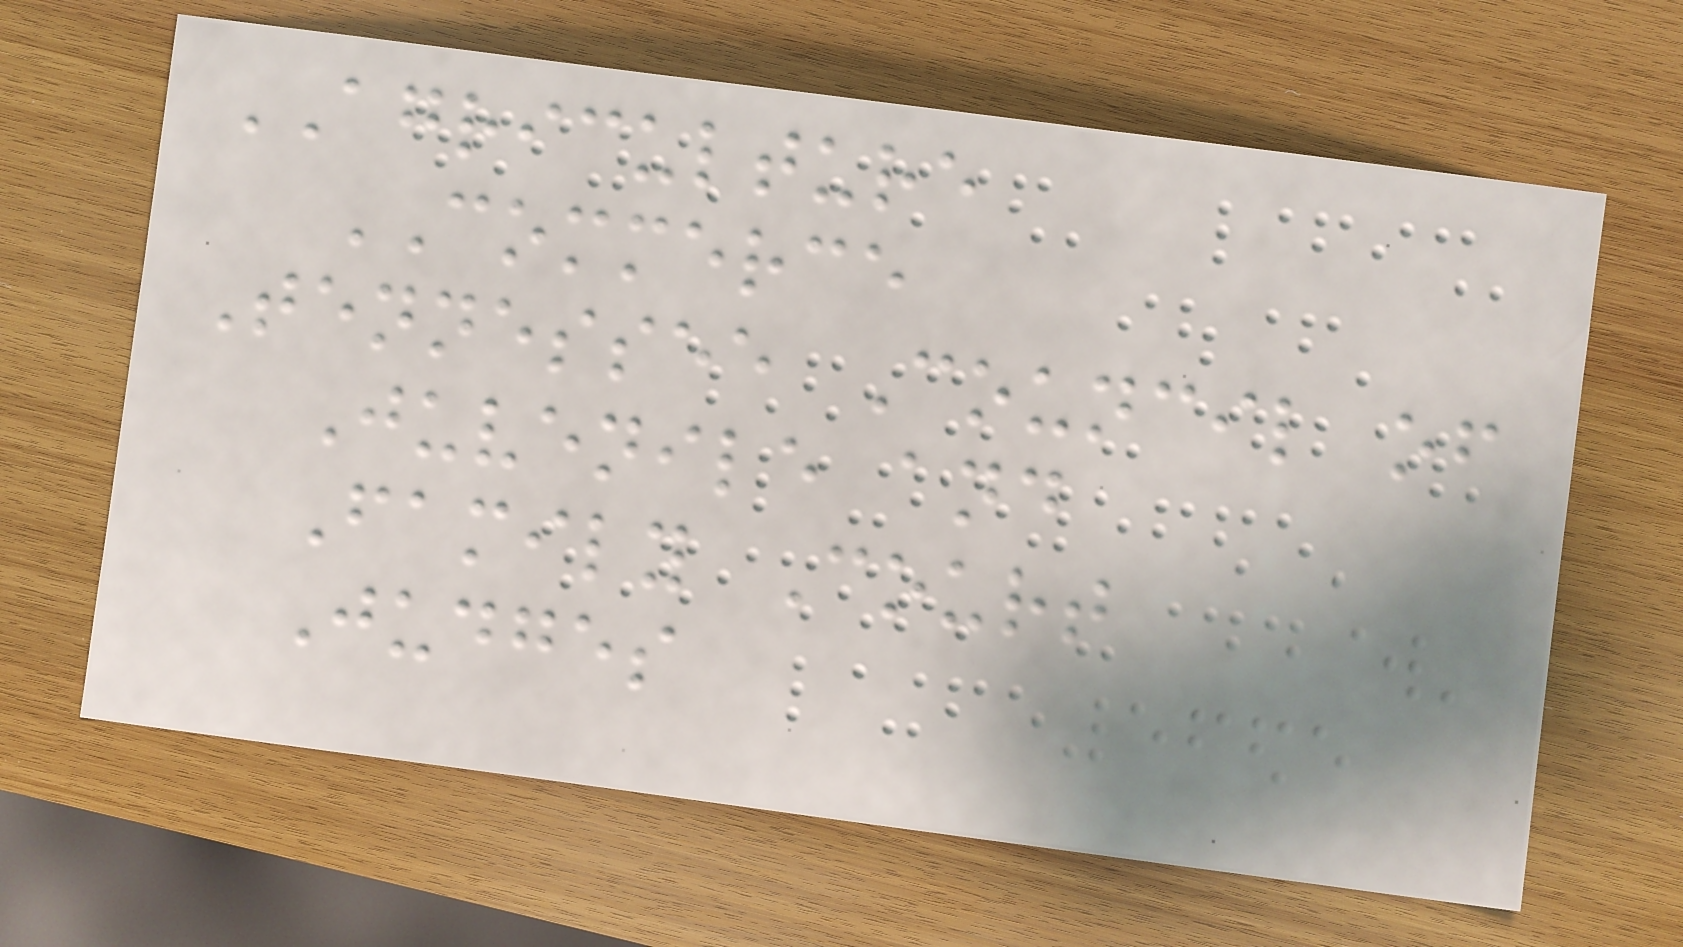AGRICULTURE
COMMERCE
Tennessee Council of
Juvenile and
Family Court
Judges
